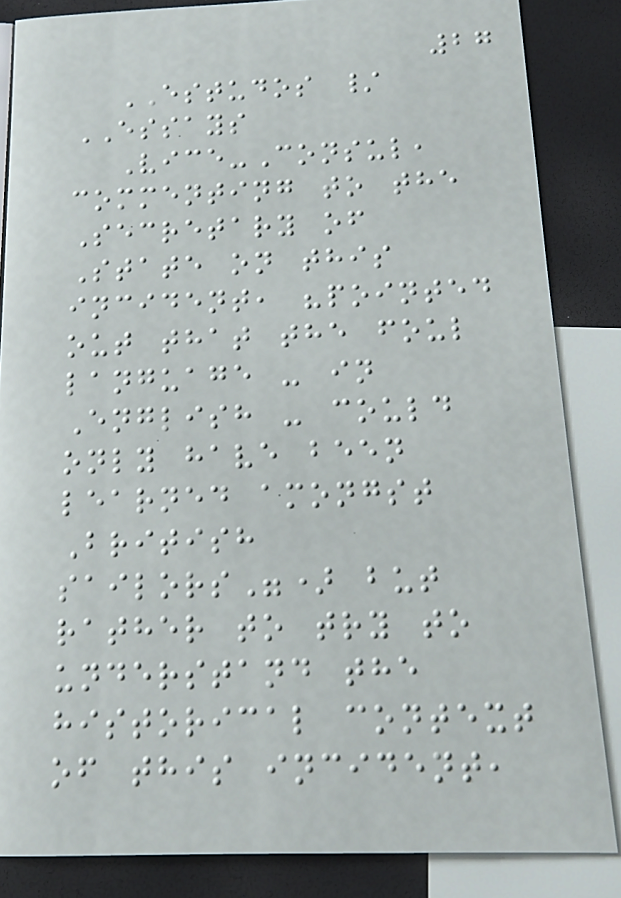27
ESTUDOS /
ESSAYS
Vice-Consul,
commenting to the
Secretary of
State on this
incident, "pointed
out that the foul
language - in
English - could
only have been
learned amongst
British
sailors") but
rather to try to
understand the
historical context
of this incident,
